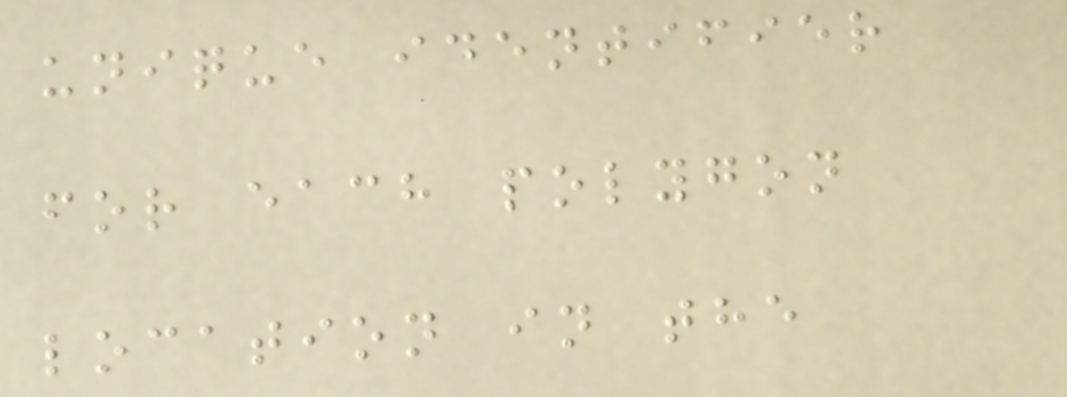unique identifier
for each polygon
location in the
